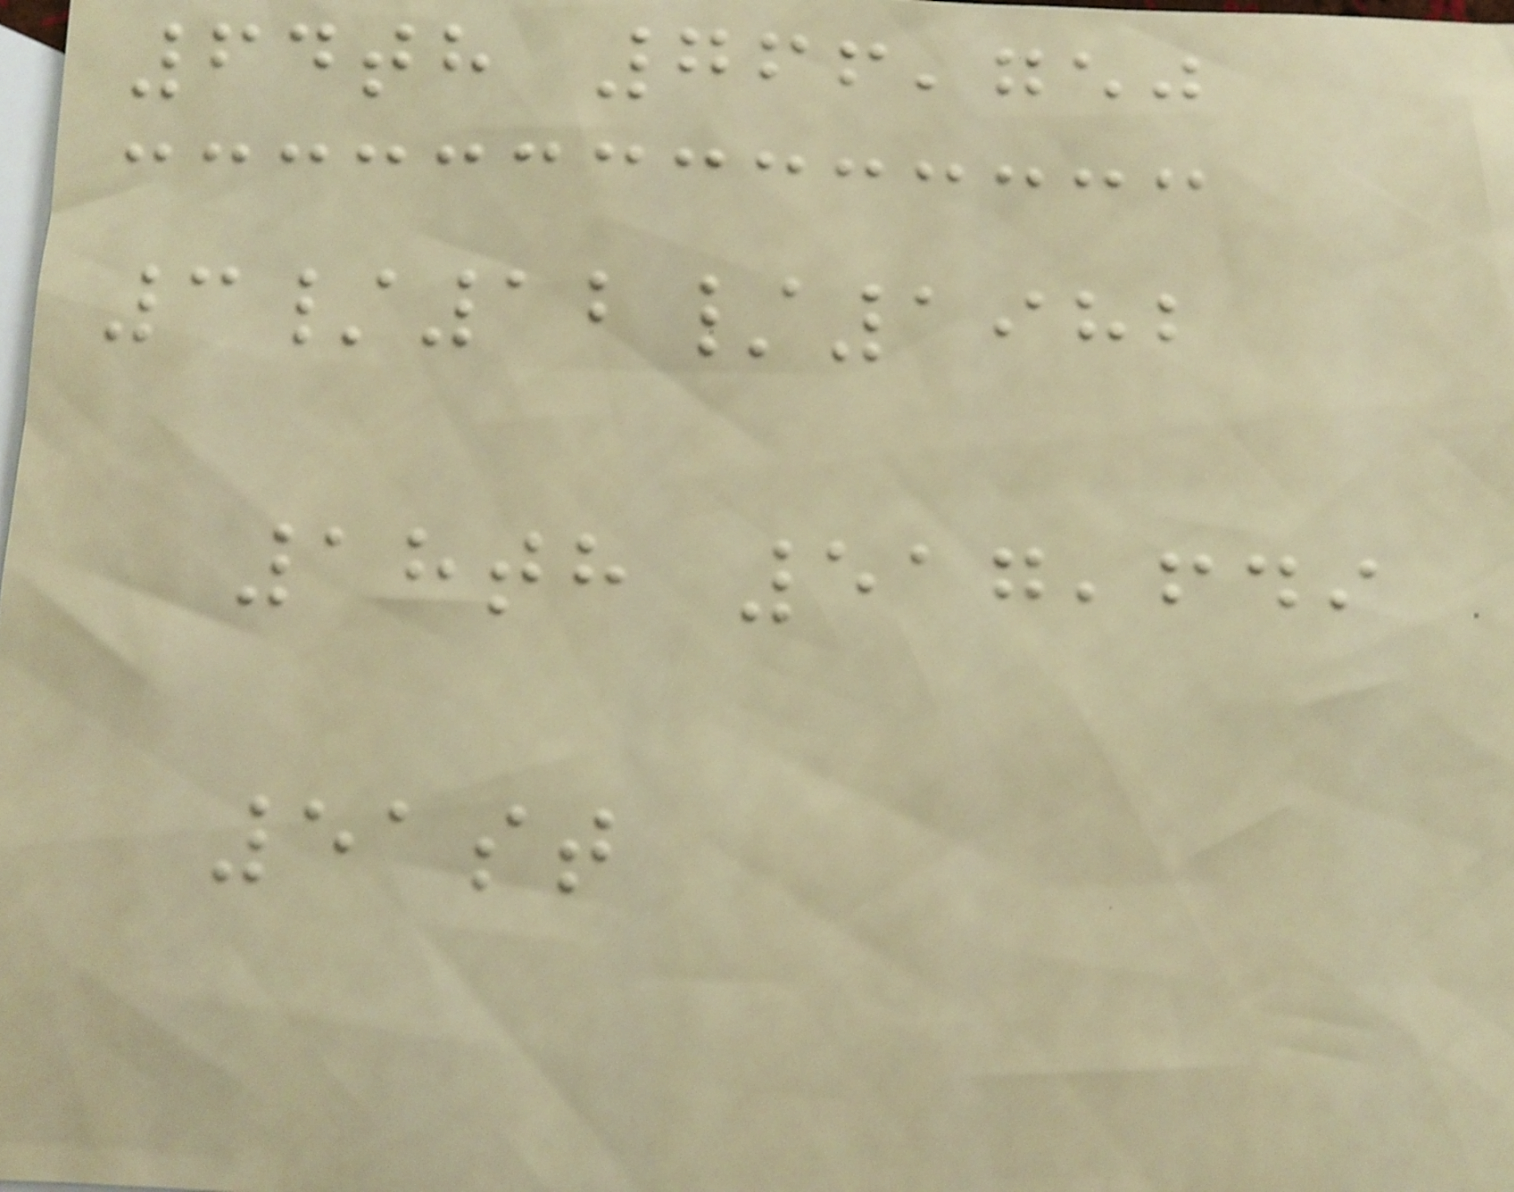64th 766,750
3/12/1982
18th 517,649
51st
